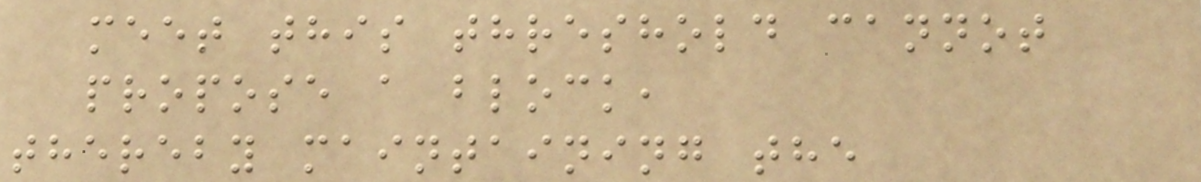meet this threshold cannot
propose a block,
thereby maintaining the
